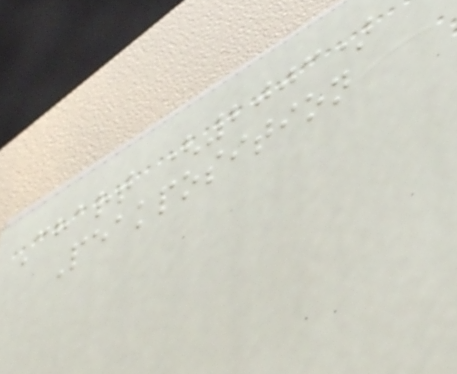Chart (2003)
Peakposition
